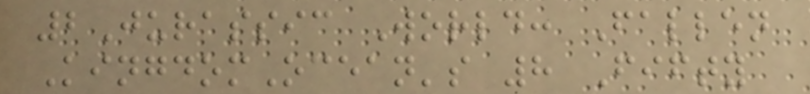2Jurassic World: Fallen
KingdomOcean's 8 Fifty
